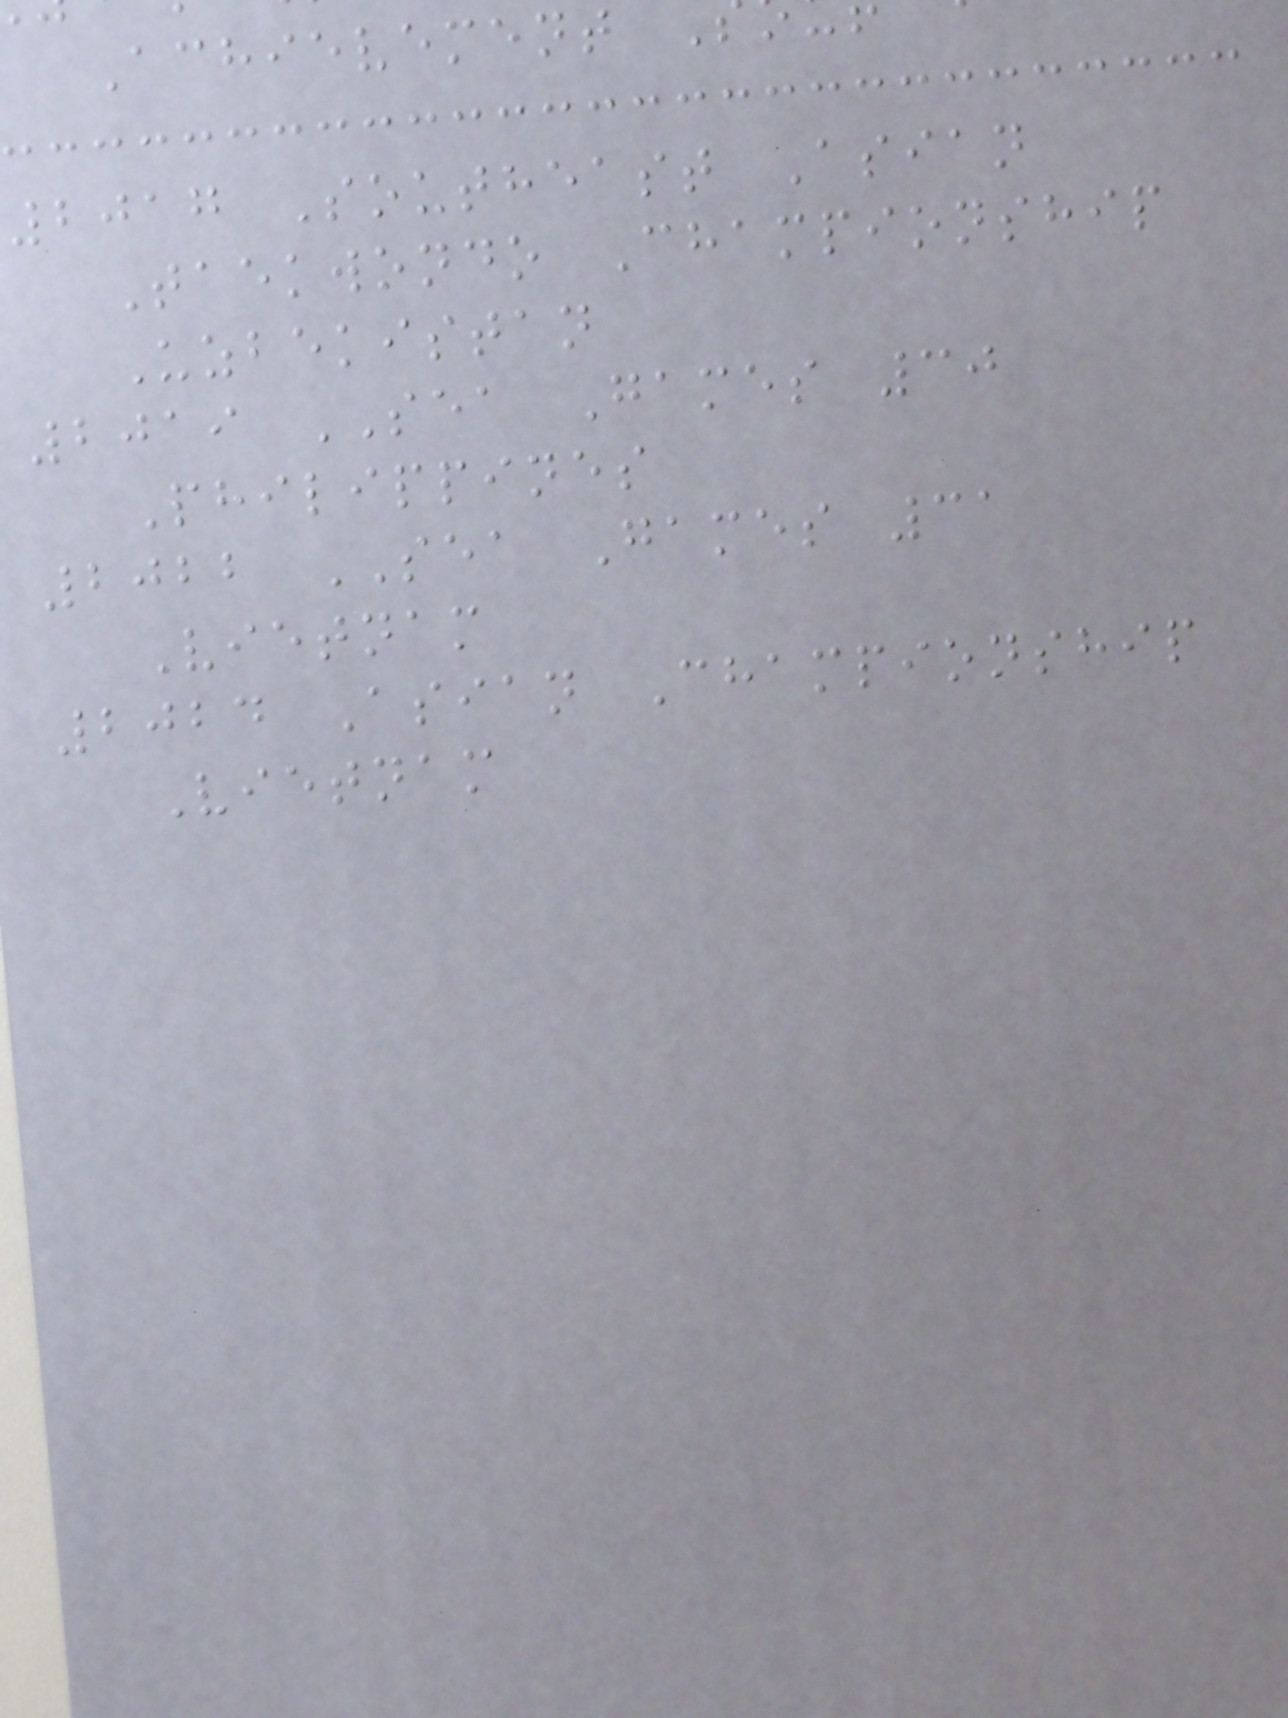Achievement
2017 Southeast Asian
Taekwondo Championship
Uzbekistan
2019 SEA Games 30
Philippines
2022 SEA Games 31
Vietnam
2024 Asian Championship
Vietnam
